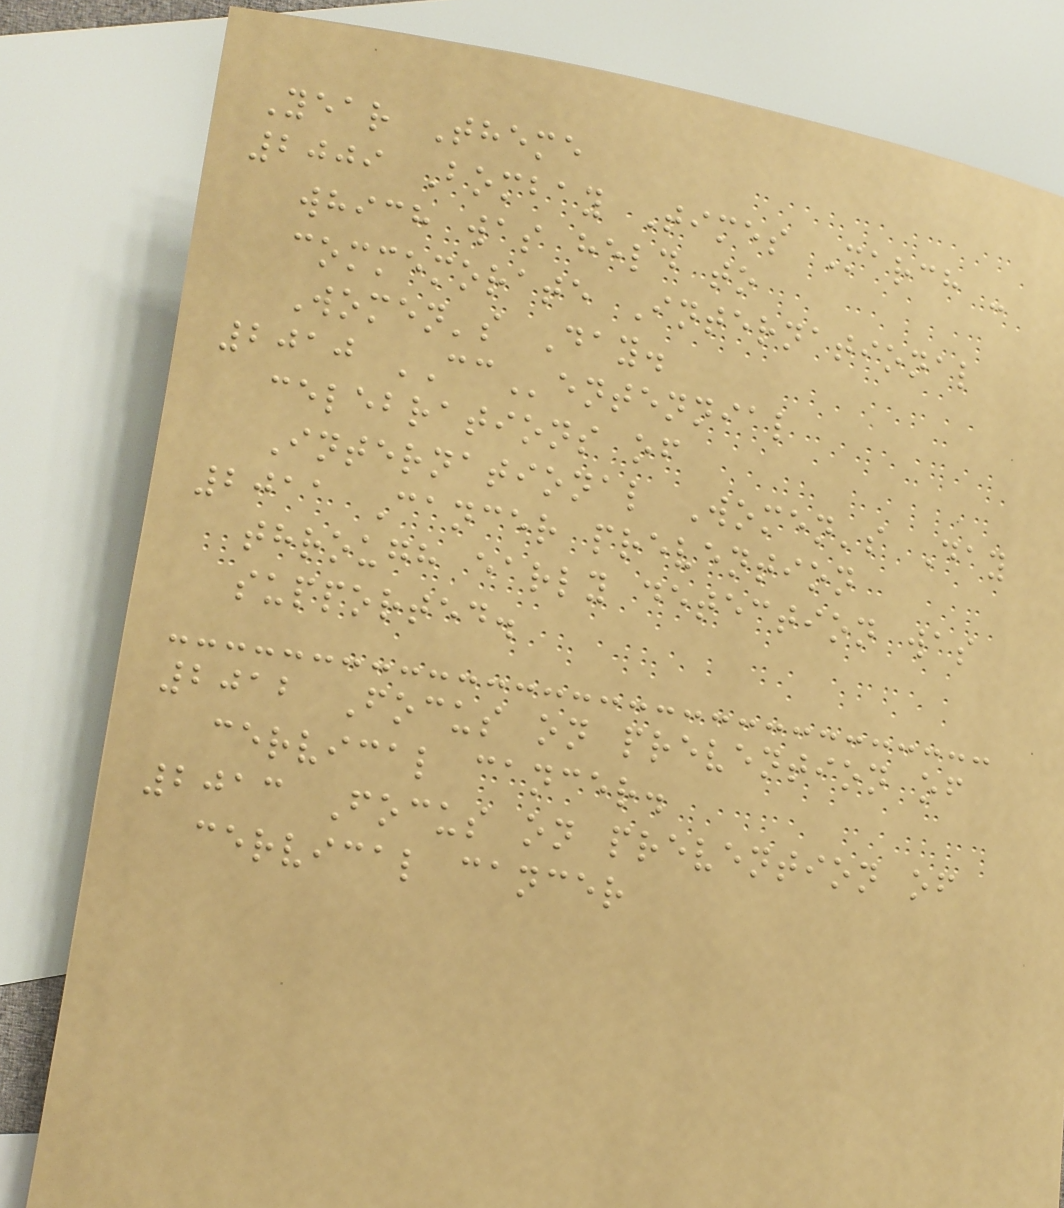Year Theme
2009 Bombay Times March -
which was held to
commemorate International
Women's Day.
2010 CCentennial
celebrations of
International Women's Day
2011 Cancer prevention
through early detection was
supported.
2012 Focus on prevention of
cervical cancer.
2013 Focus on prevention of
cervical cancer
